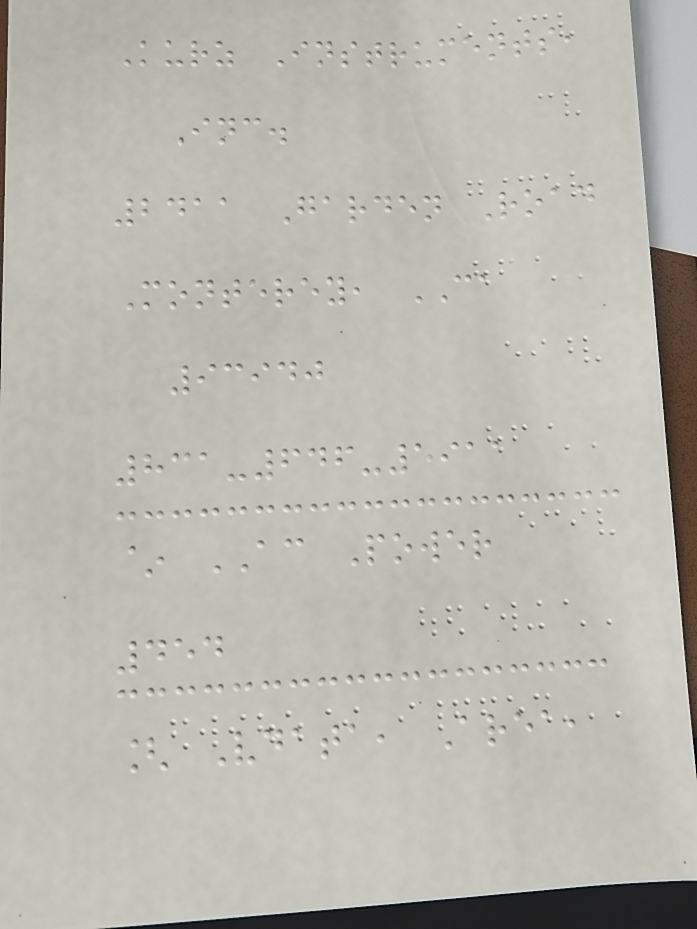Kurz Instruments,
Inc.
2411 Garden Road
Monterey, CA
93940
831-646-5911
~ AC Power
454
[ Vdata, Area,
